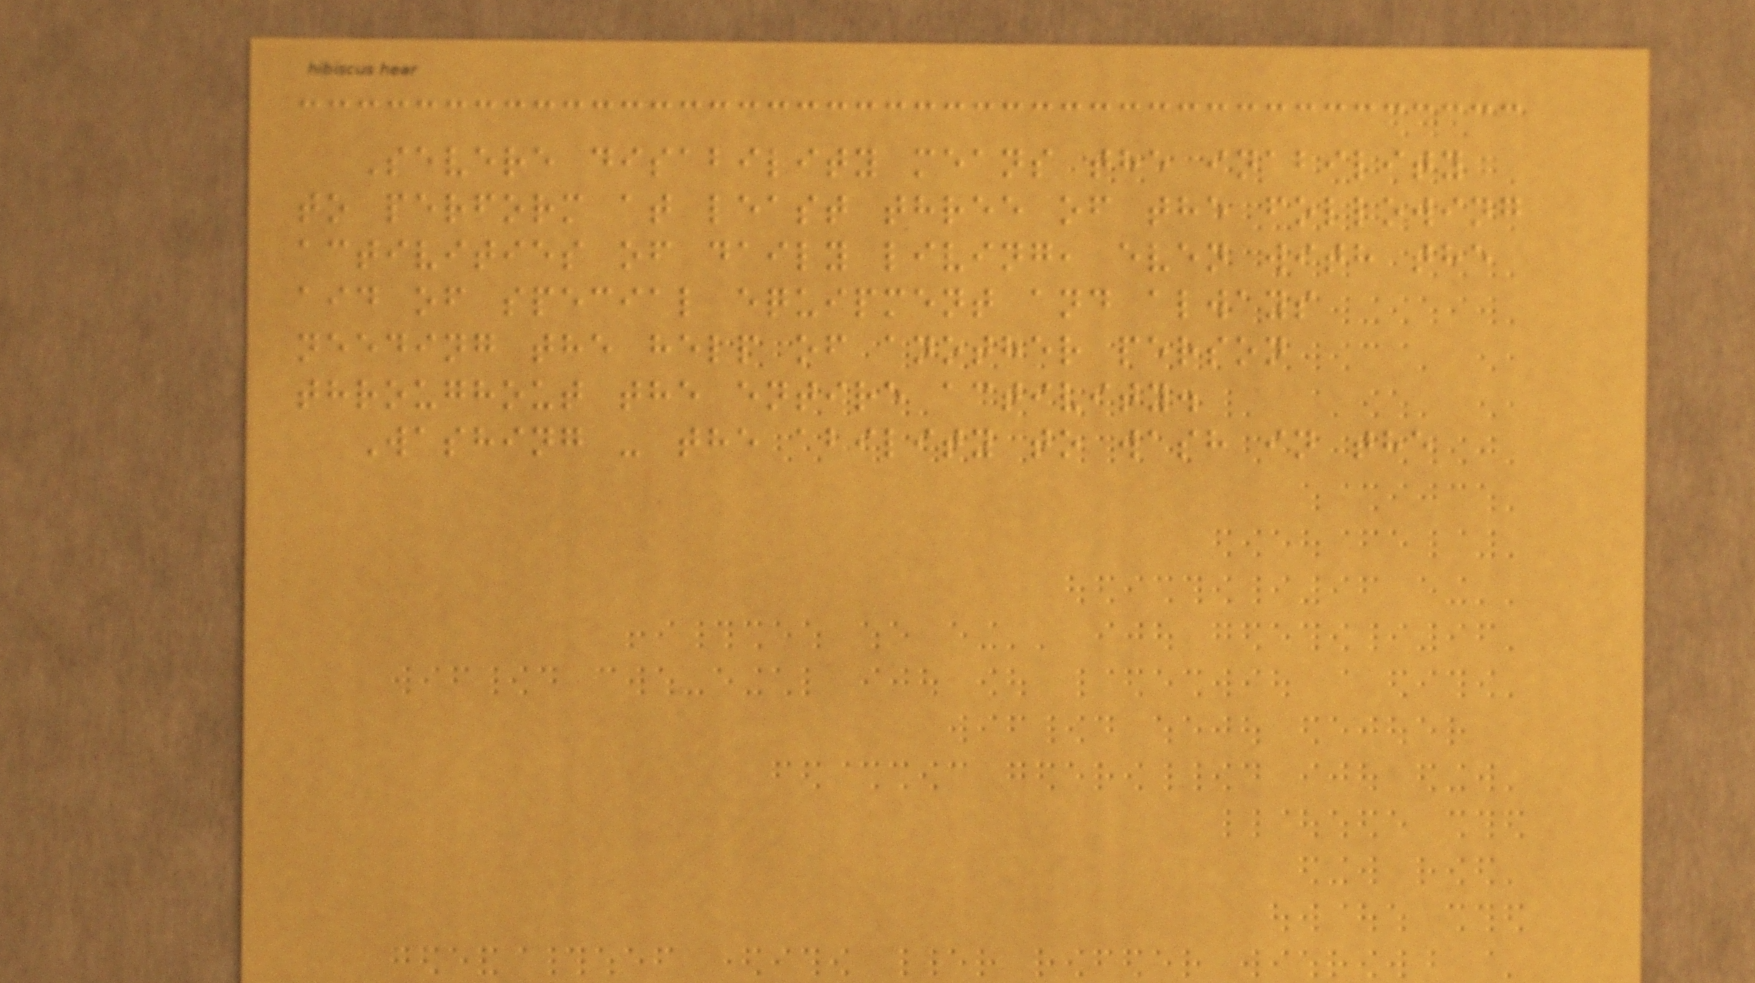Severe disability means the inability
to perform at least three of the following
activities of daily living, even with the
aid of special equipment and always
needing the help of another person
throughout the entire activity.
Washing - the ability to wash in the
